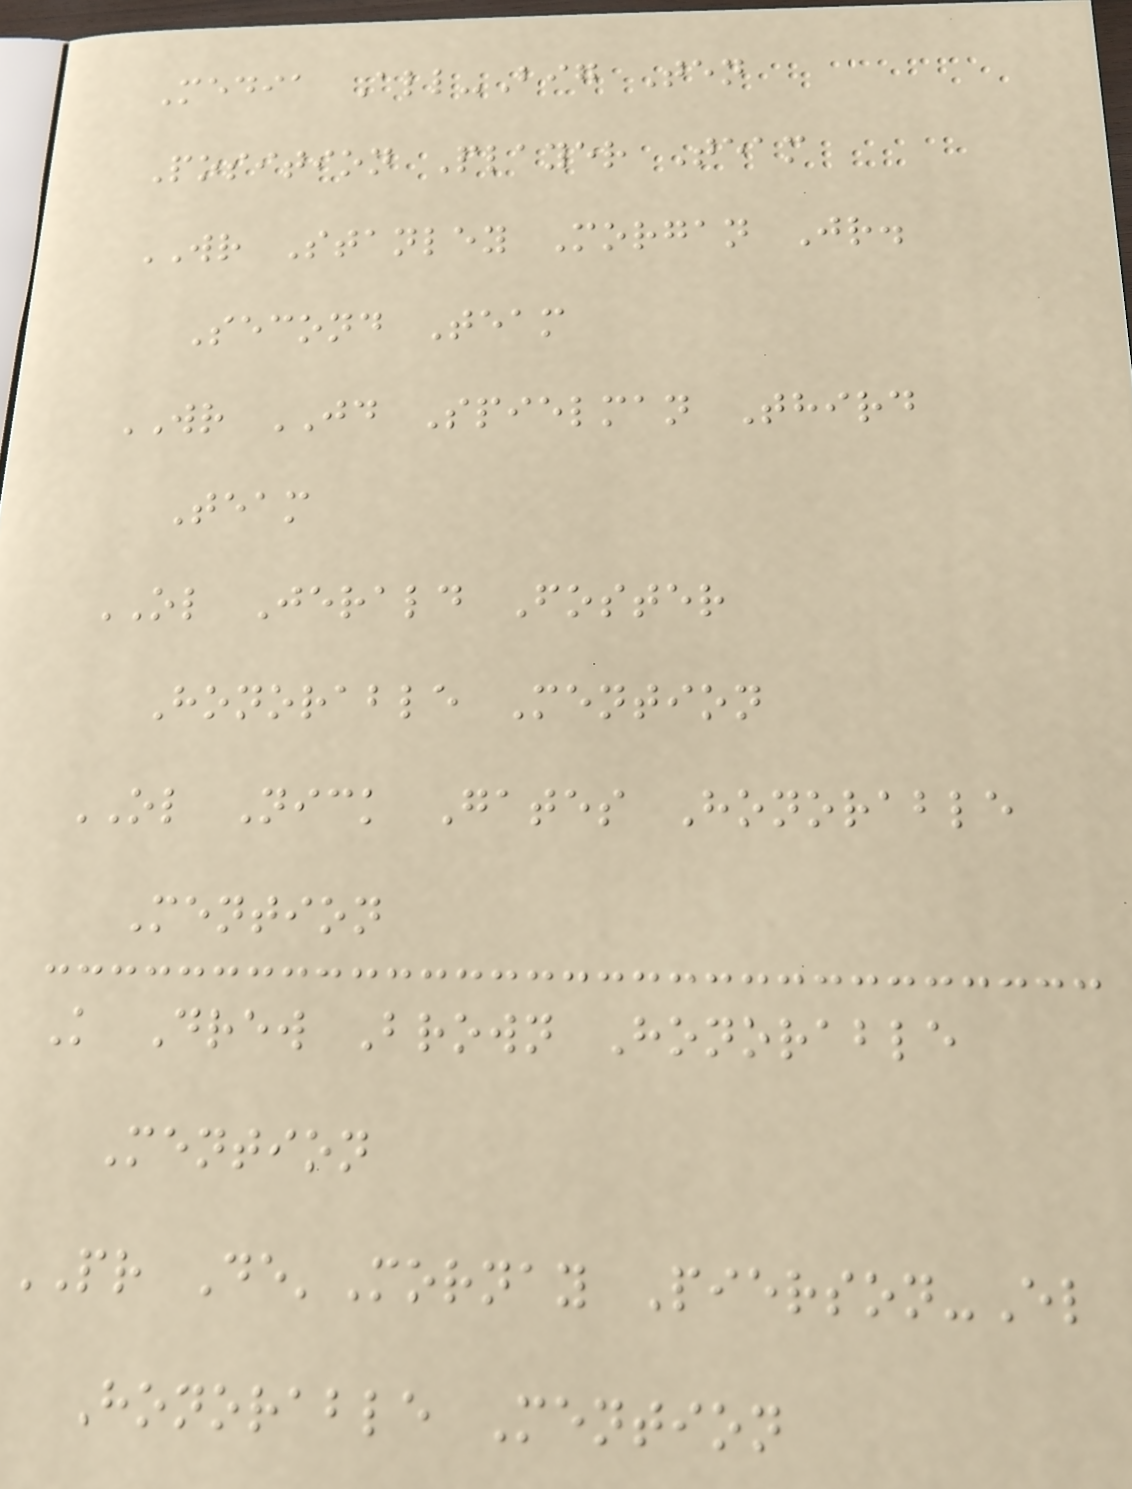Media All-Big Ten
Position Player Team
WR Stanley Morgan Jr.
Second Team
WR JD Spielman Third
Team
OL Jerald Foster
Honorable Mention
OL Nick Gates Honorable
Mention
K Drew Brown Honorable
Mention
PR De'Mornay Pierson-El
Honorable Mention
